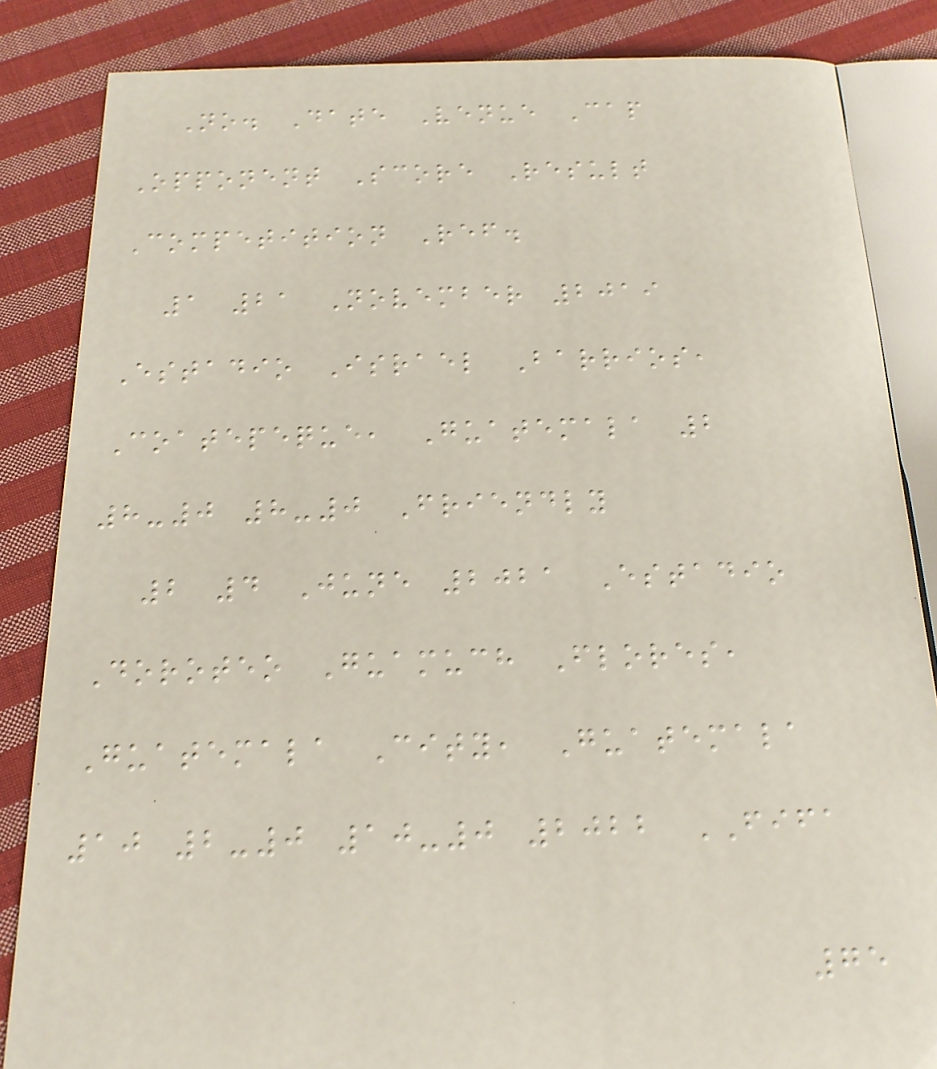No. Date Venue Cap
Opponent Score Result
Competition Ref.
1 21 November 2019
Estadio Israel Barrios,
Coatepeque, Guatemala 2
8-0 8-0 Friendly
2 4 June 2021 Estadio
Doroteo Guamuch Flores,
Guatemala City, Guatemala
10 2-0 10-0 2022 FIFA
75
